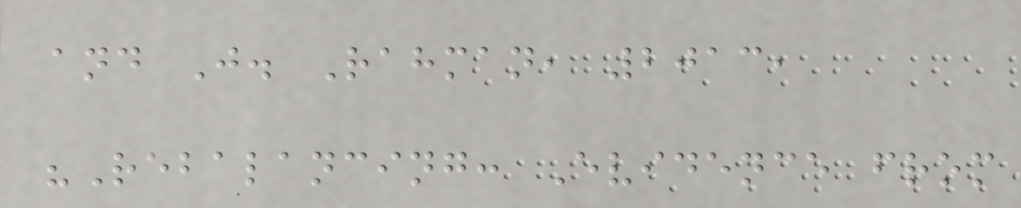and J. Rahman, 2013,
"Rebalancing: Evidence from
